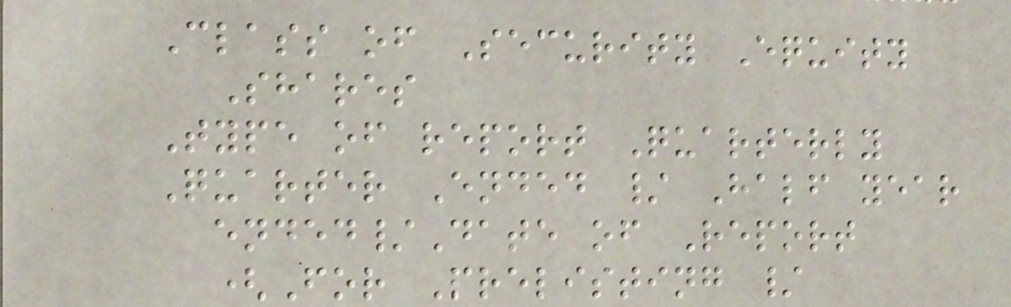Class of Security Equity
Shares
Type of report Quarterly
Quarter Ended / Half year
ended/Date of Report
(For Prelisting /
